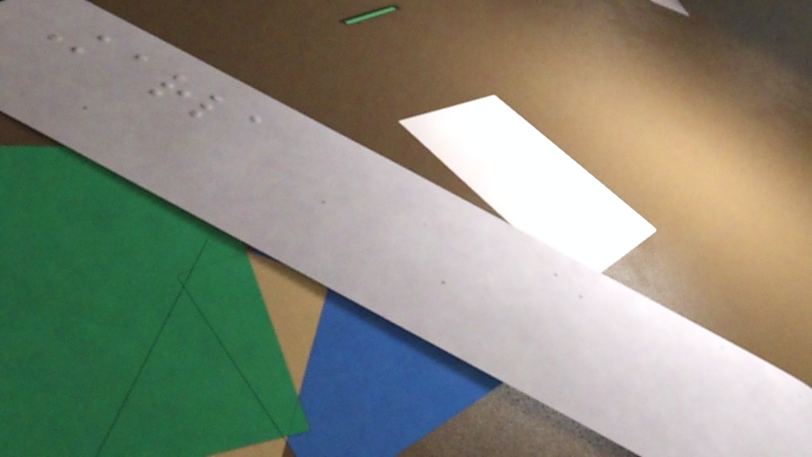Karla
